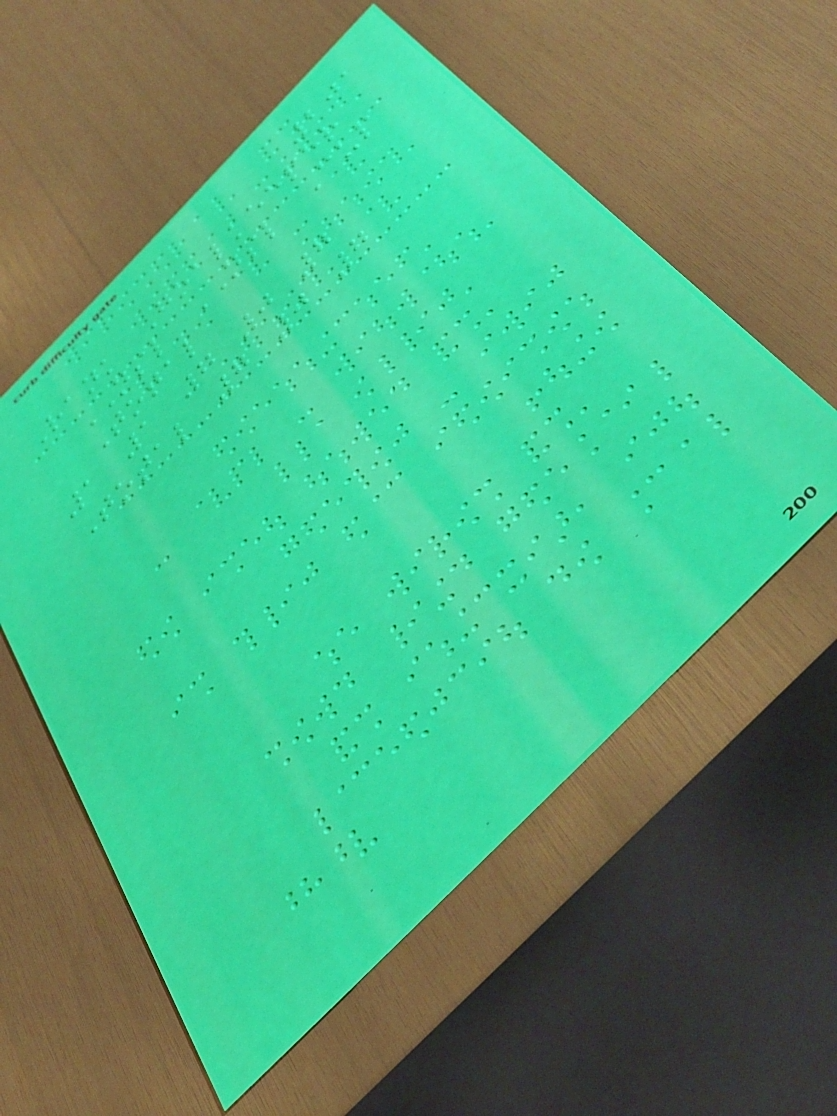201
Rank Goalkeeper
NSL NSL Cup
Total
1 1 7 0 7
Total 7 0 7
